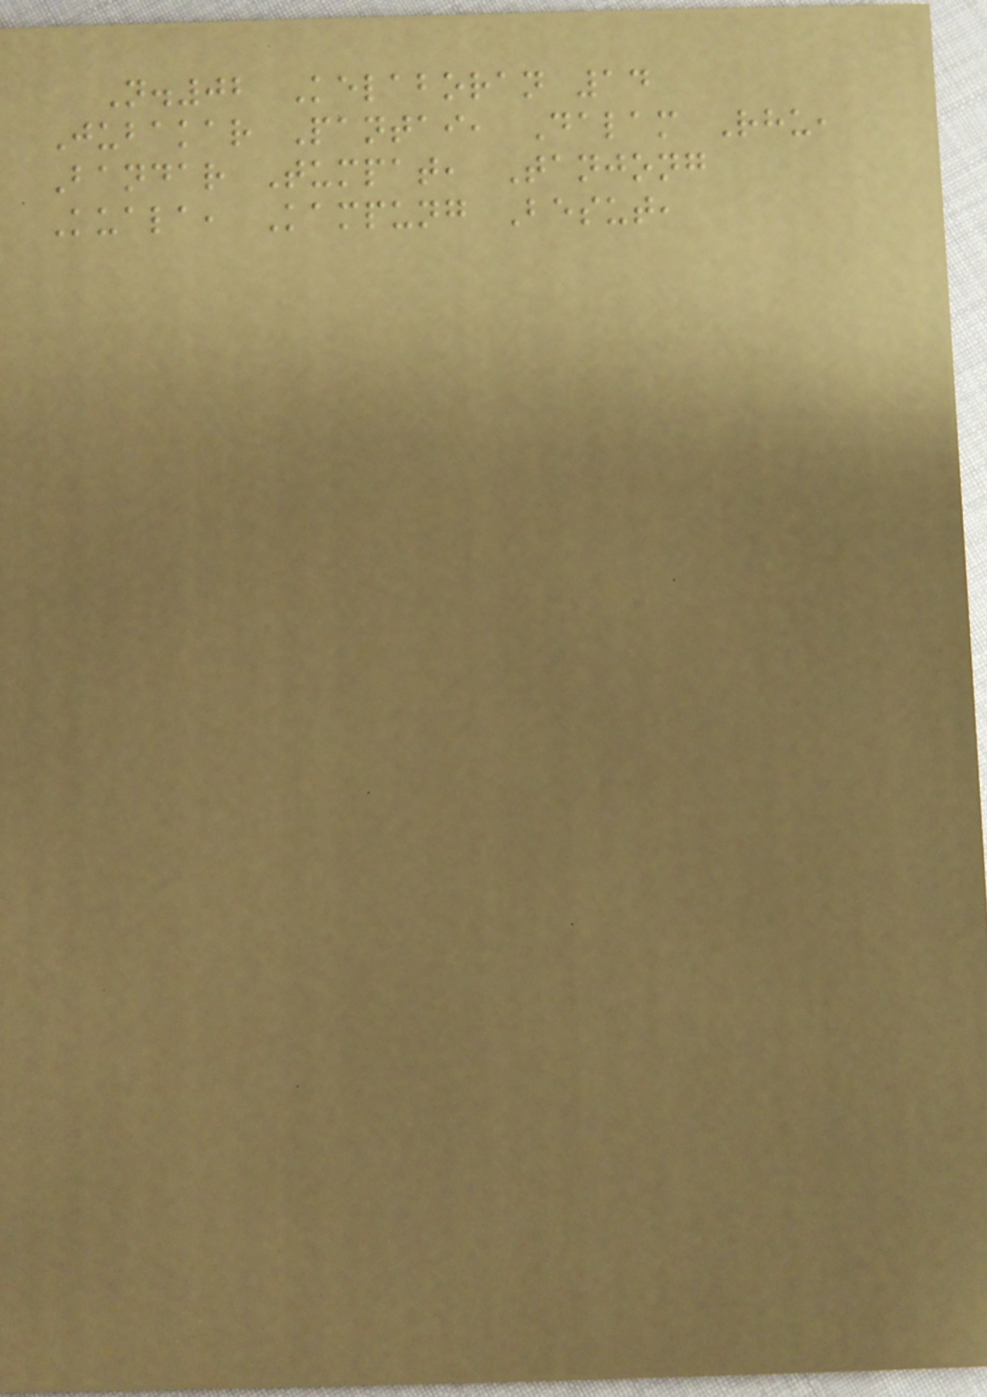N.02 Kelaboran 14
Jubakar Pantai, Dalam Rhu,
Bandar Tumpat, Tanjong
Kuala, Kampung Besut,
